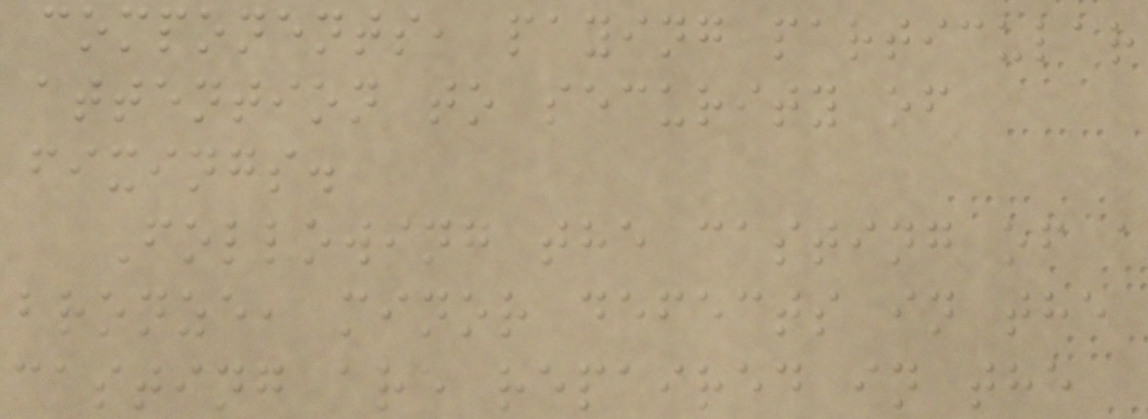components, paying particular
attention to security of
fixings.
Following the casting of a
bronze, minor defects in the
casting are repaired in the
